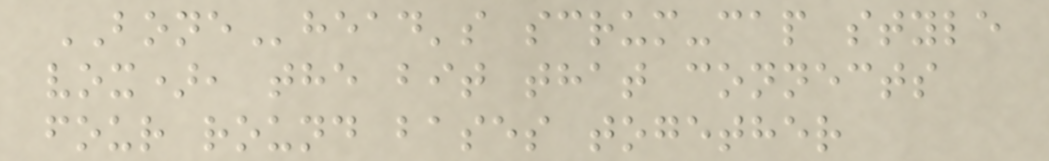BONEhead's scrum-cap style
vox), the bit that connects
four round bases together
